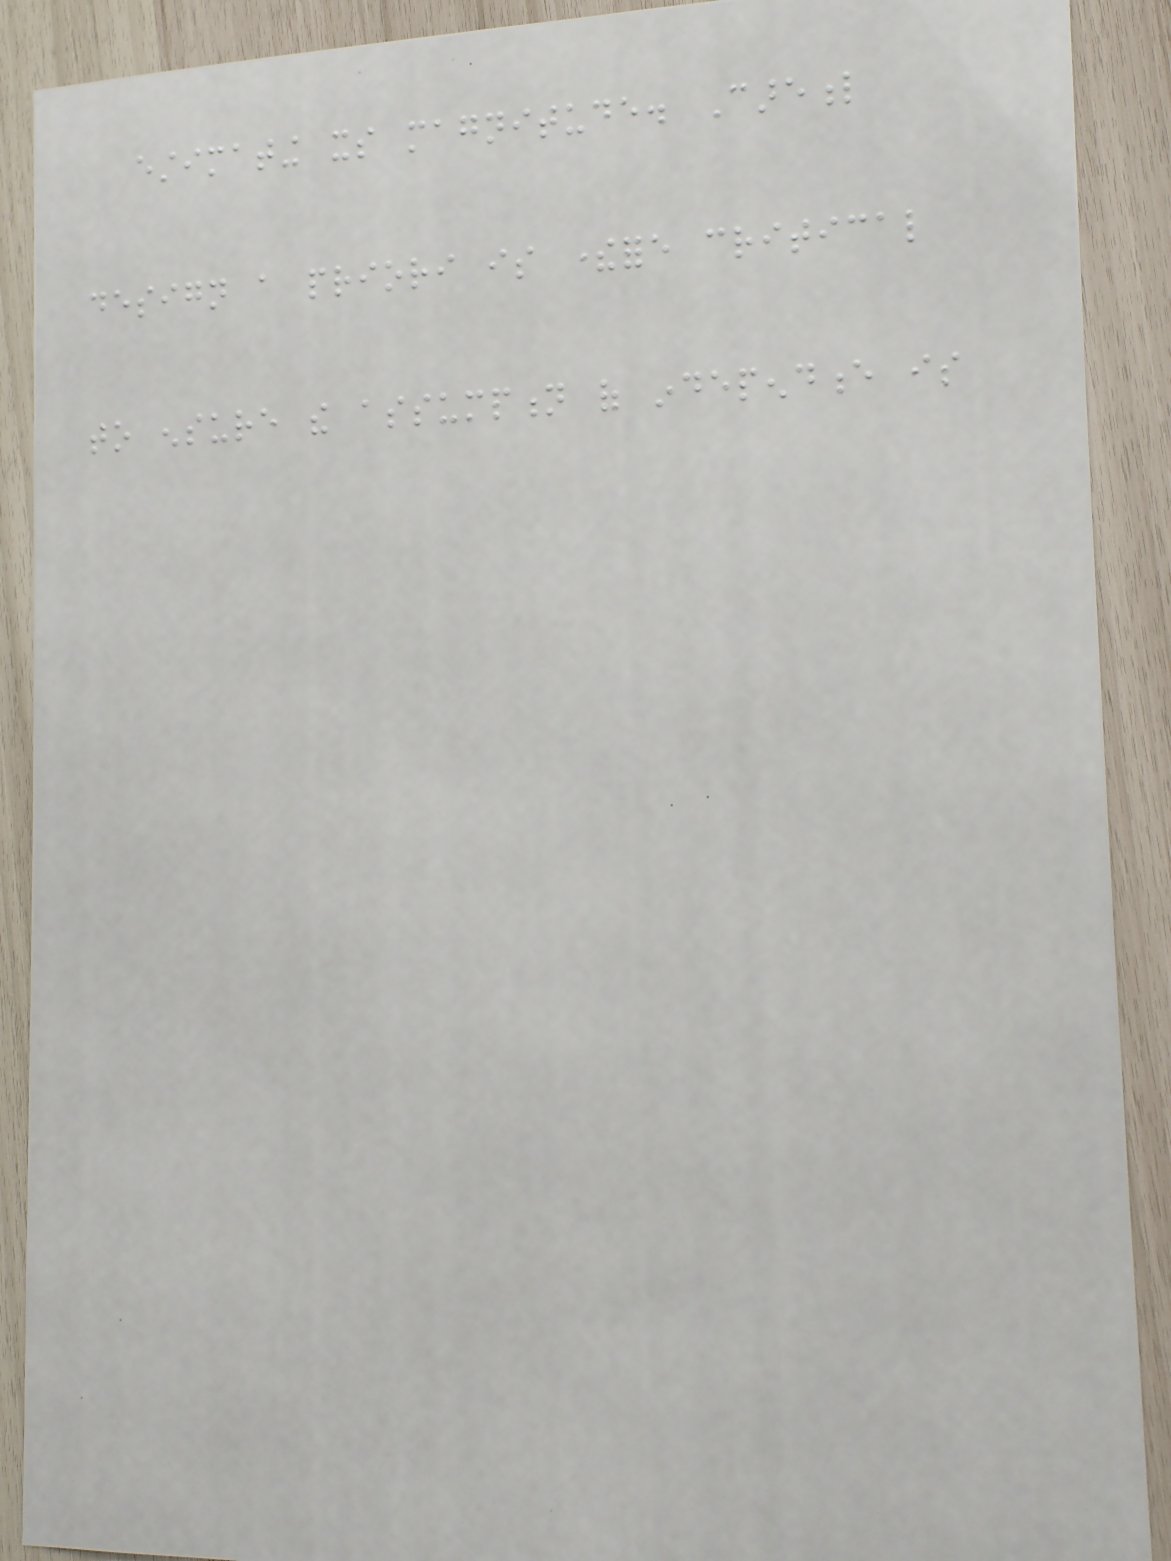estimating its magnitude. Careful
design a priori is therefore critical
to ensure the assumption of independence is
